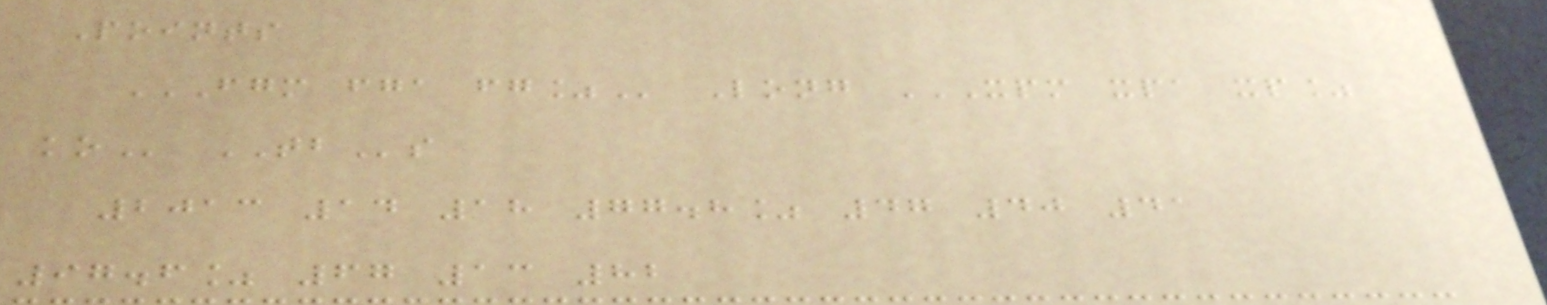Points
FGM FGA FG% Long XPM XPA XP%
KO TBs
2013 14 18 77.8% 47 40 41
97.6% 67 13 82
